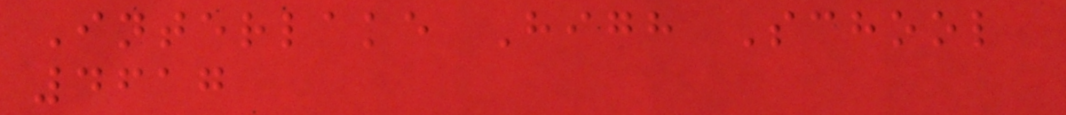Interlake High School
4617
